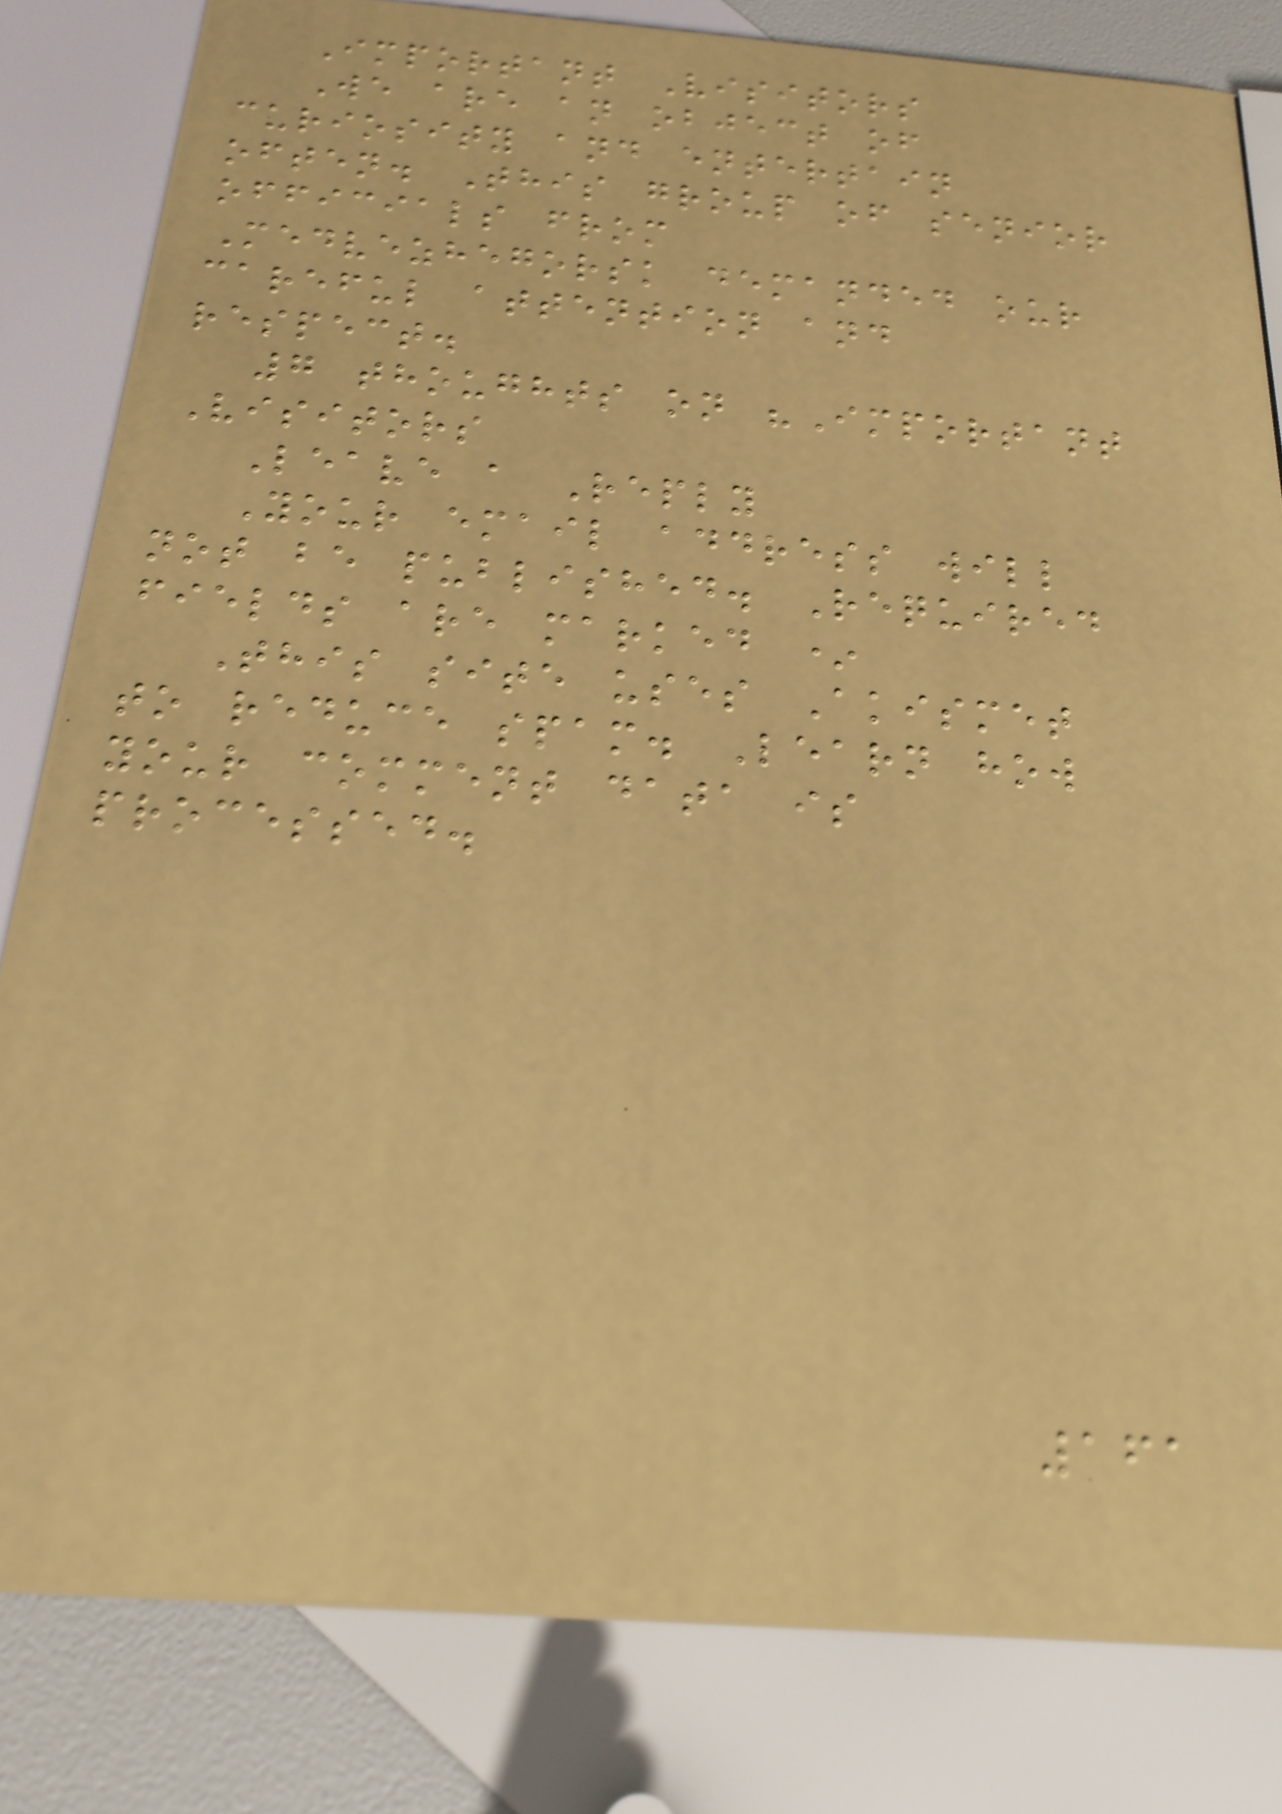Important Visitors
We are an object of
curiosity and entertain
often. This group of senior
officials from
Medvezhegorsk demanded our
careful attention and
respect.
7 thoughts on "Important
Visitors
Leave a Reply
Your email address will
not be published. Required
fields are marked *
This site uses Akismet
to reduce spam. Learn how
your comment data is
processed.
161
